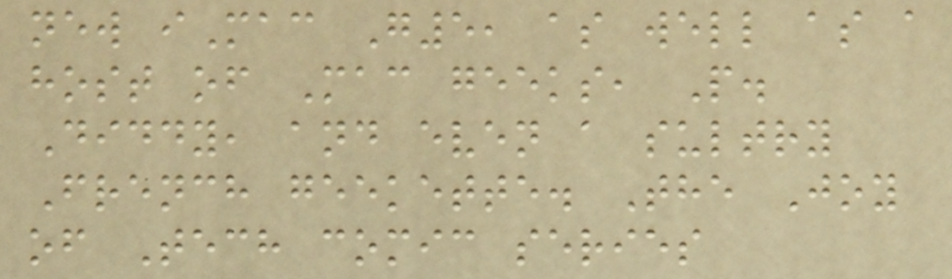new iMac G5, as well as a
host of Mac geeks, P.
Diddy, and even a sultry
French geekette. The Joy
of Tech comic series
